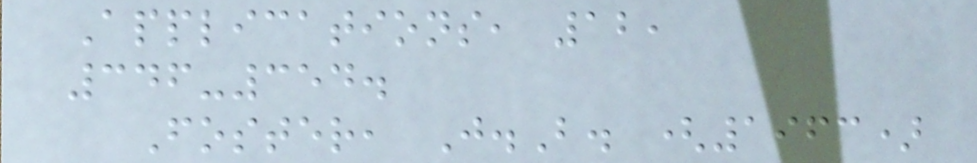Applications, 12,
346-354.
Foster, J.B. (1963)
